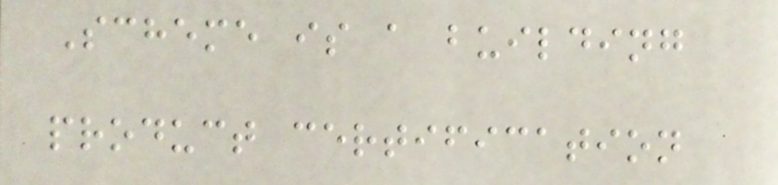Scheme is a building
product certification
